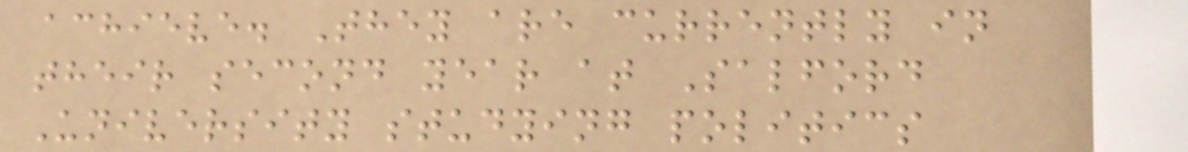achieve. They are currently in
their second year at Salford
University studying politics
